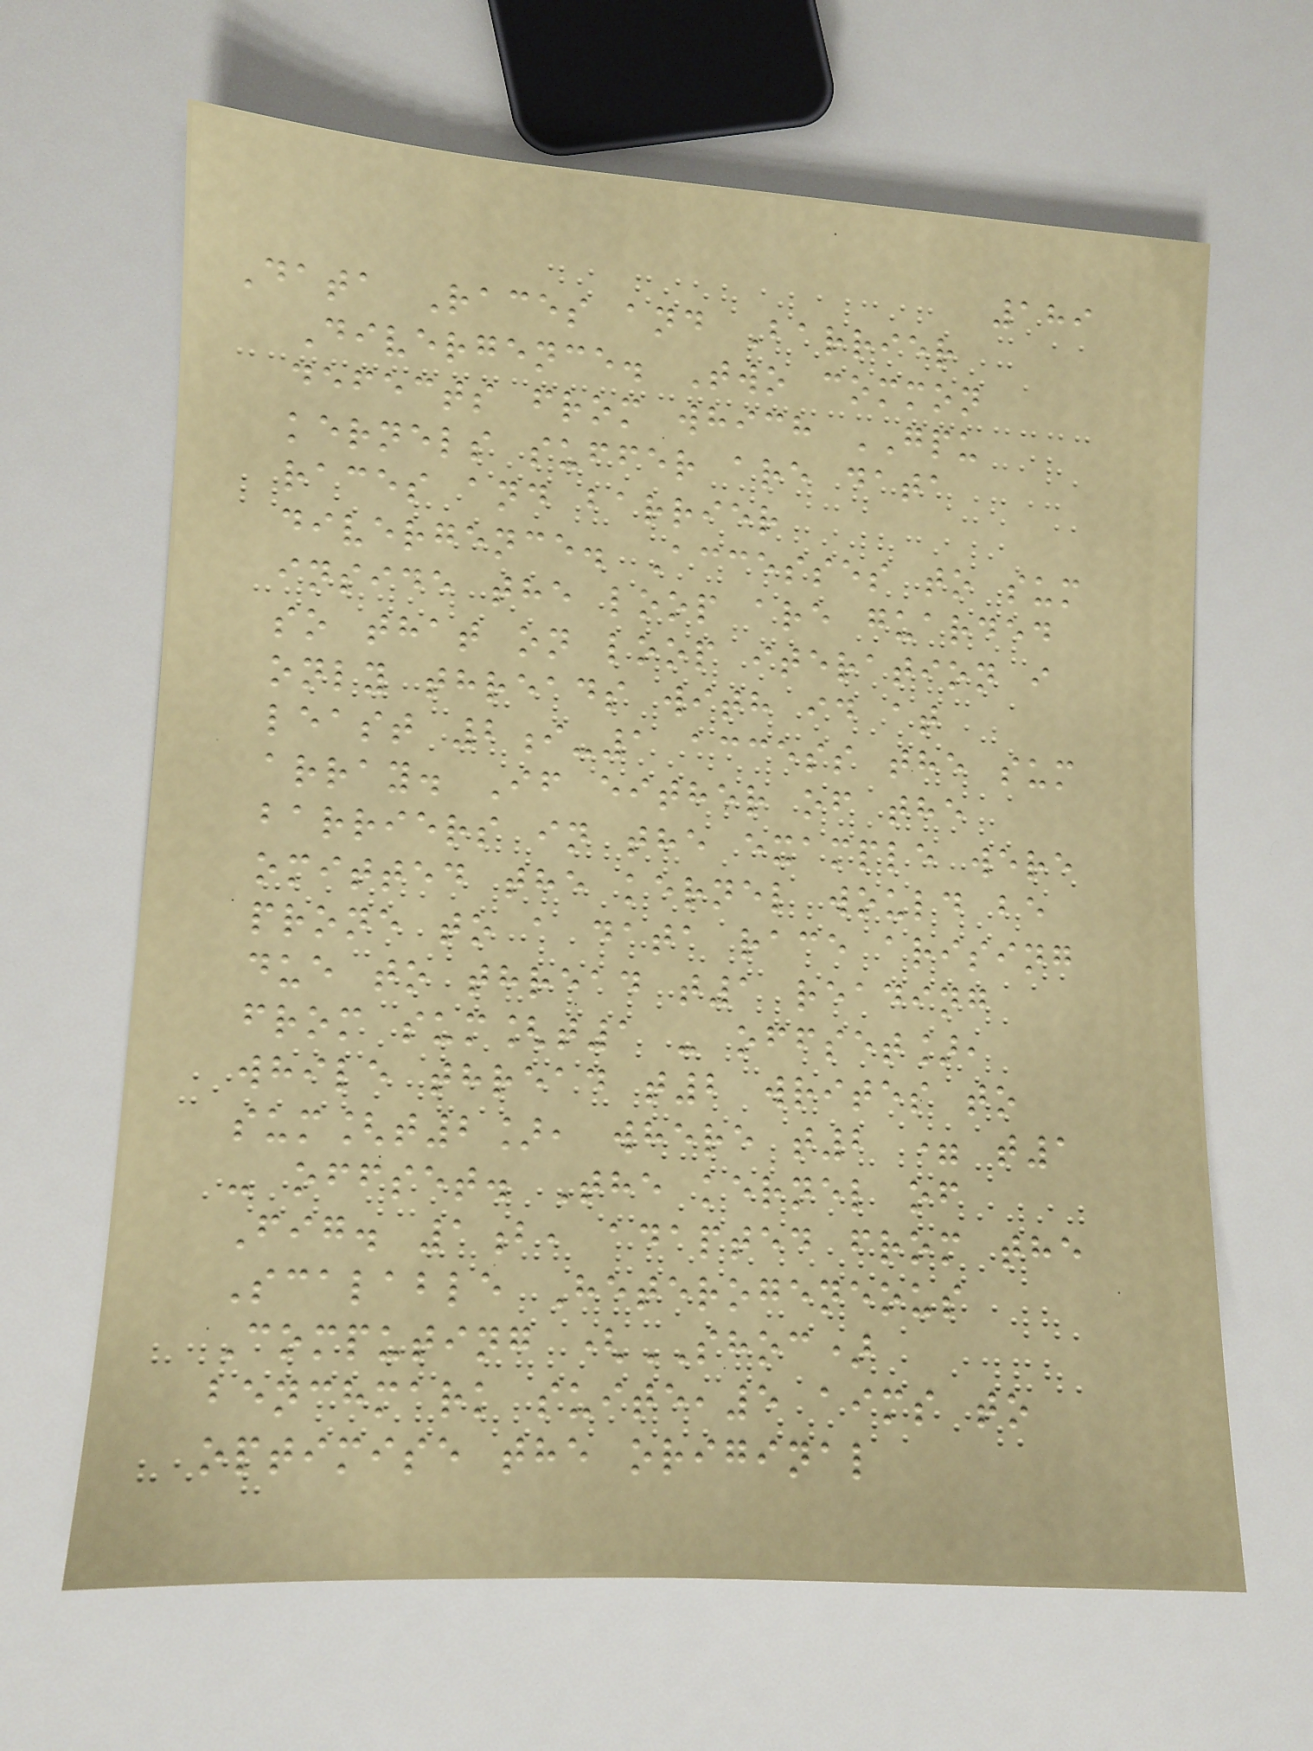189
Data Races and Barrier
Divergence. Two common
defects from which GPU
kernels suffer are data
races and barrier
divergence. Accesses to sum
inside the loop are guarded
so that on loop iteration i
only threads with id at
least 2i-1 access the sum
array. If either of the
barriers in the example were
omitted the kernel would be
prone to a data race arising
due to thread t1 reading
from sum[t1 - offset],
while thread t2 writes to
sum[t2], where t2 = t1
- offset. The kernel of
Fig. 1b, adapted from the
Scalable Heterogeneous
Computing (SHOC)
benchmark suite,5 aims to
optimise the original
